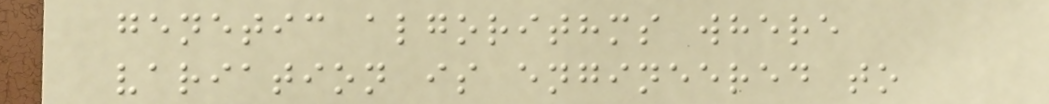genetic algorithms where
variation is engineered to
